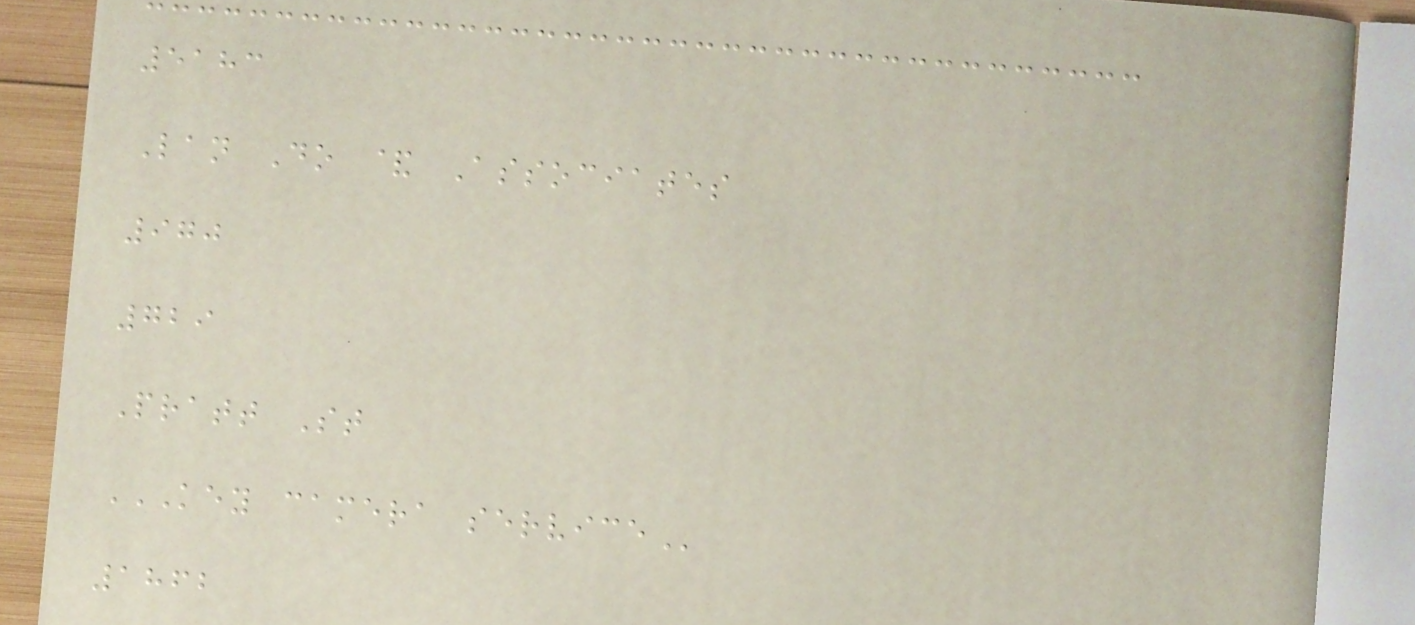5183
Lan Do & Associates
970
729
Pratt St
KEY CAMERA SERVICE
1862
